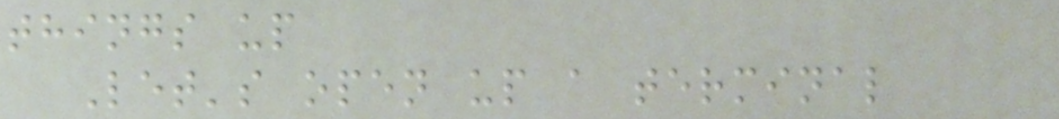things up
Let's open up a terminal
